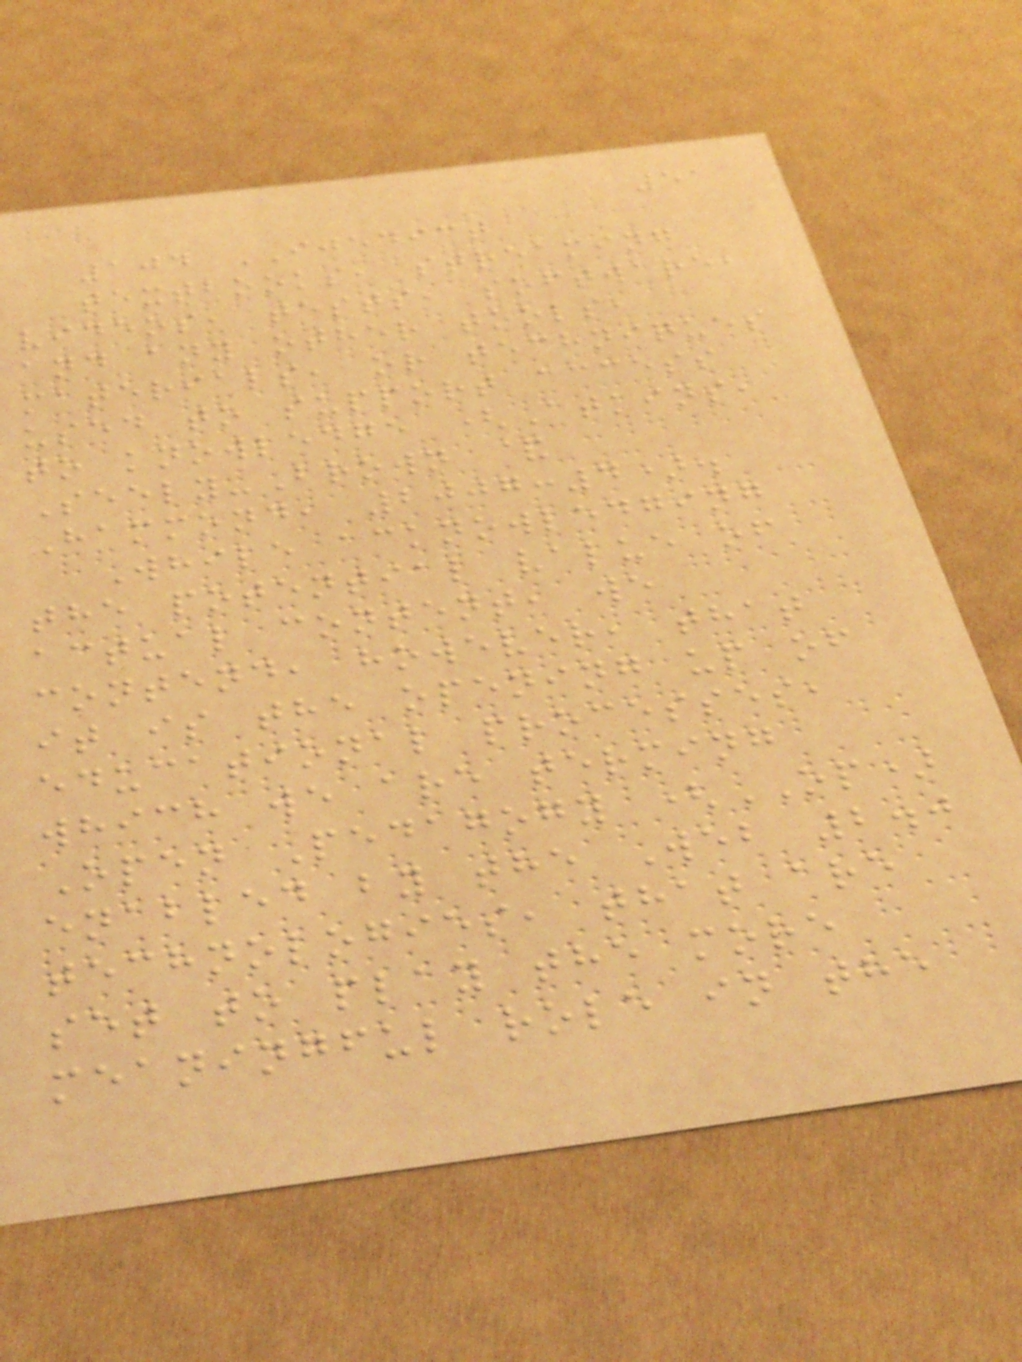51
104 IJEDICT
textbooks, streaming
videos, tests, software,
and any other tools,
materials, or techniques
used to support access
to knowledge (Atkins,
Seely-Brown &
Hammond, 2007:4).
While acknowledging
the potential value of
actual content, we
contend, however, that
it is the opening up of
educational processes,
which we are terming
Open Pedagogy (OP)
enabled by the Web 2.0
technologies, that are
set to play the more
meaningful role in the
